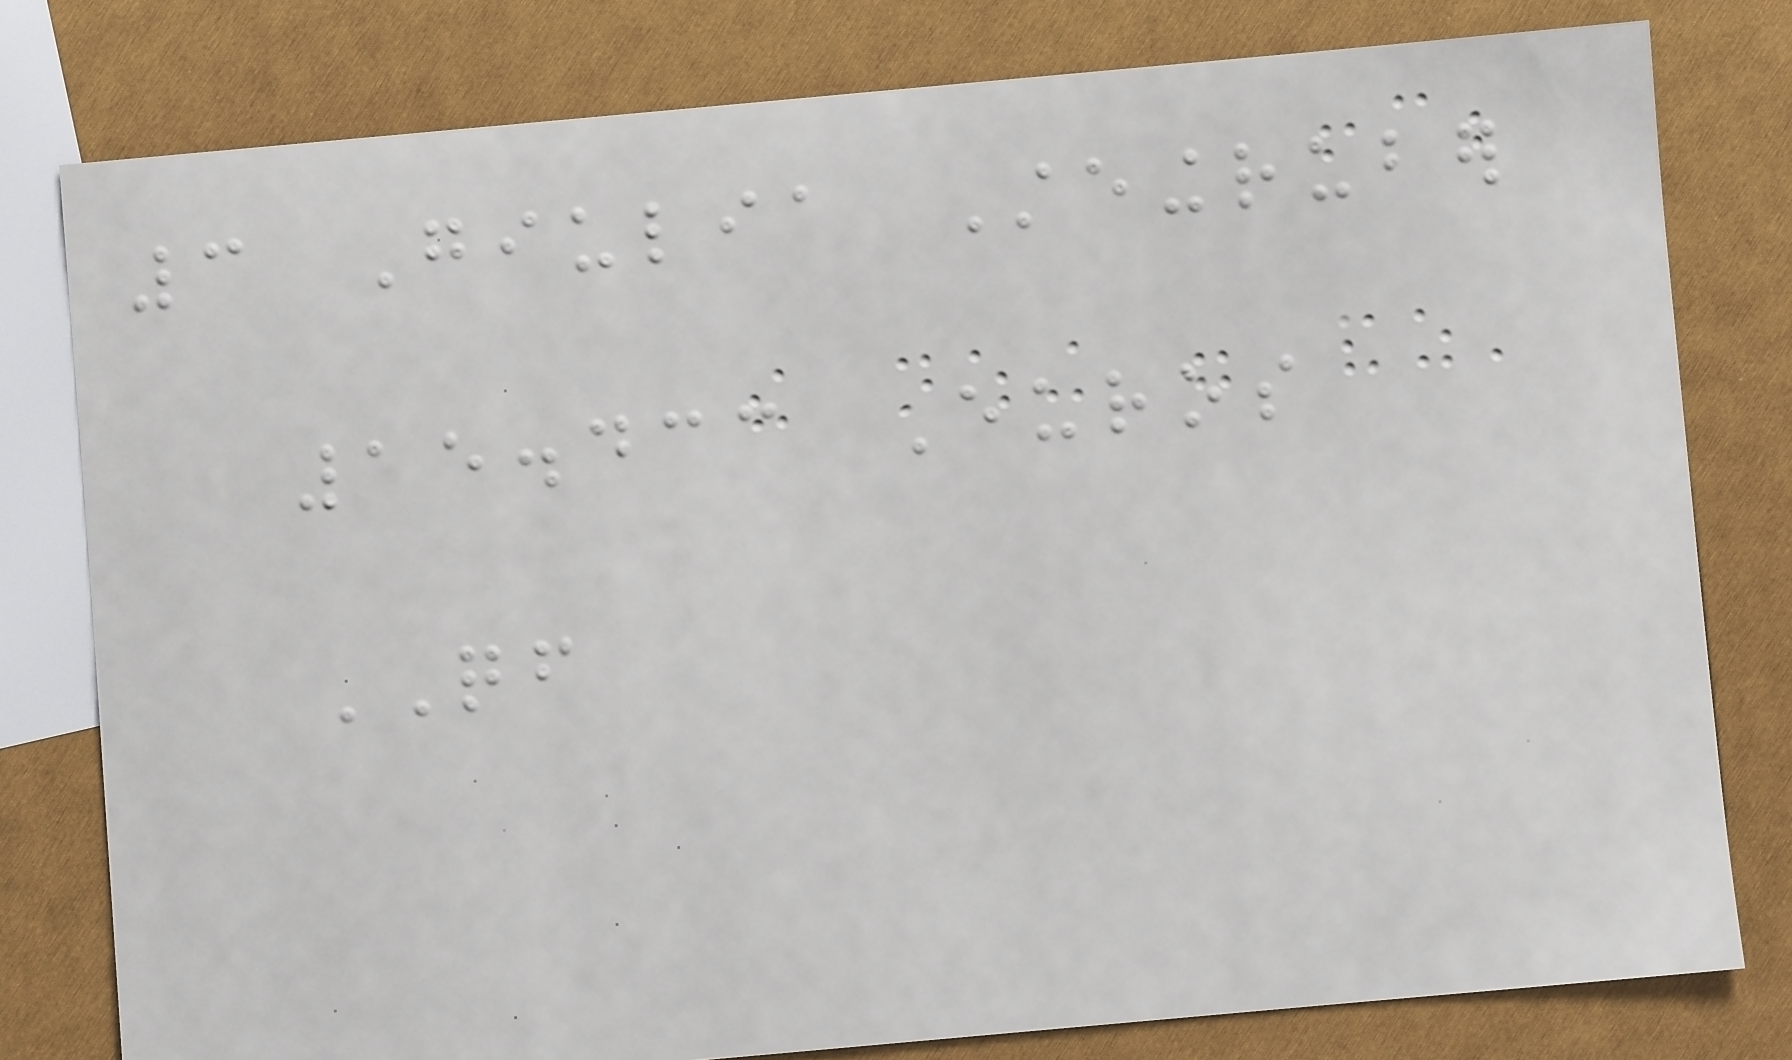3 Giulia Steingruber
15.433 Euros
QF
